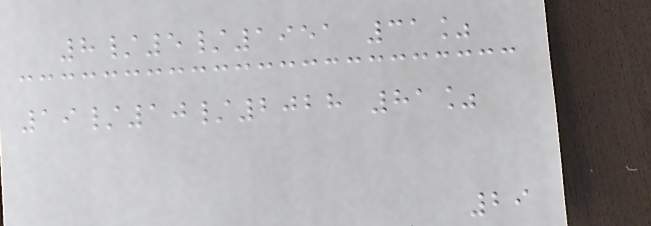8/5/1951 31%
19/10/2028 81%
29
